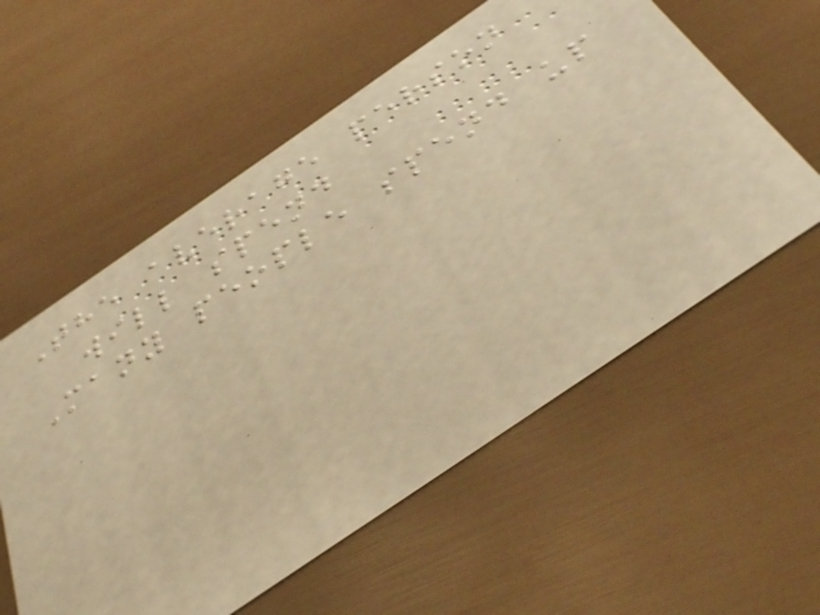The average person
will spend
Many people spend up
